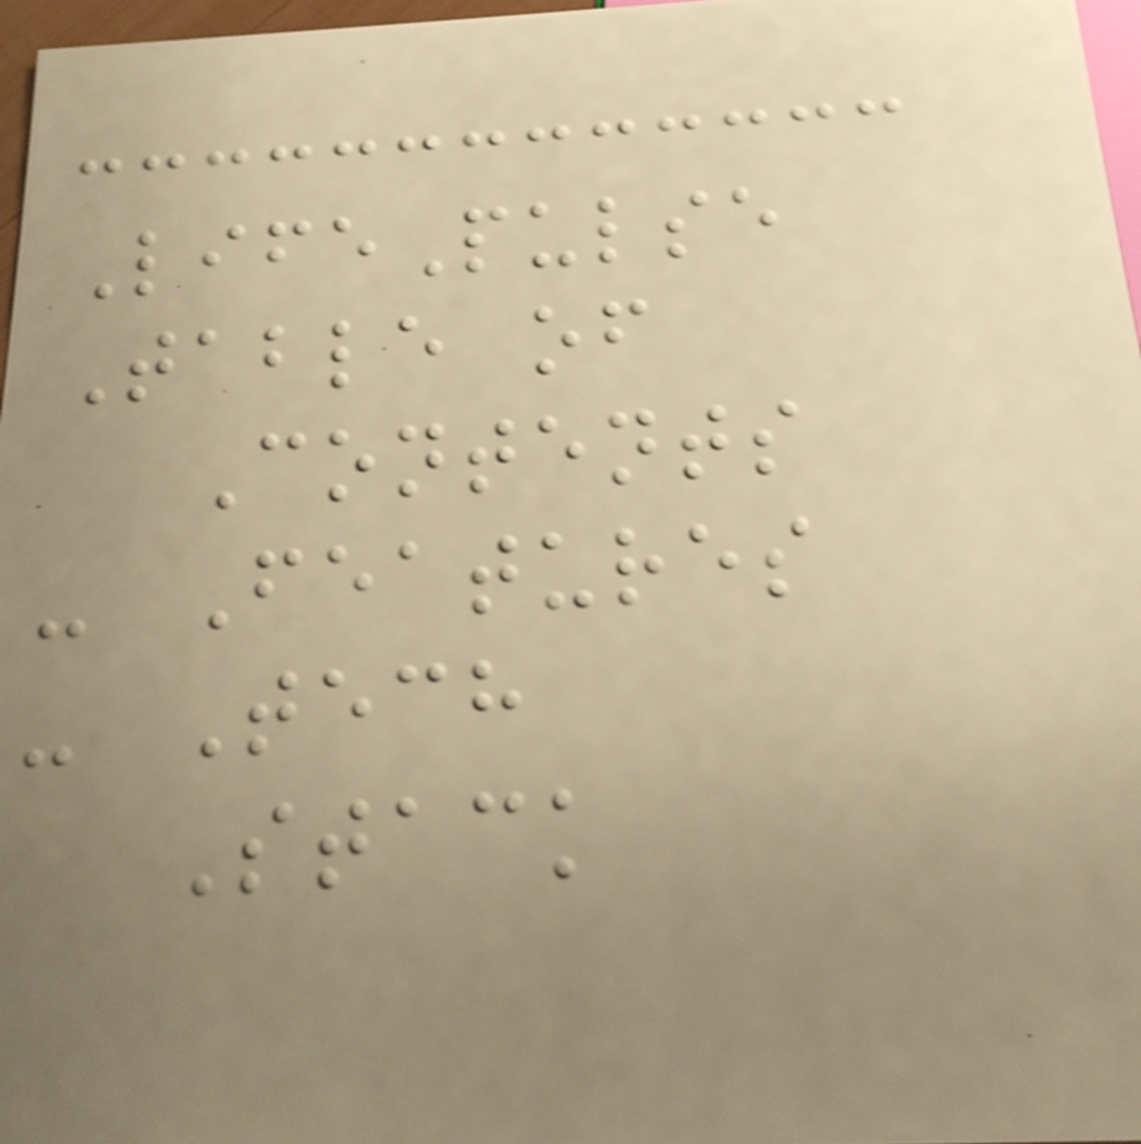LifePulse
Table of
Contents
- Features
- Tech
Stack
